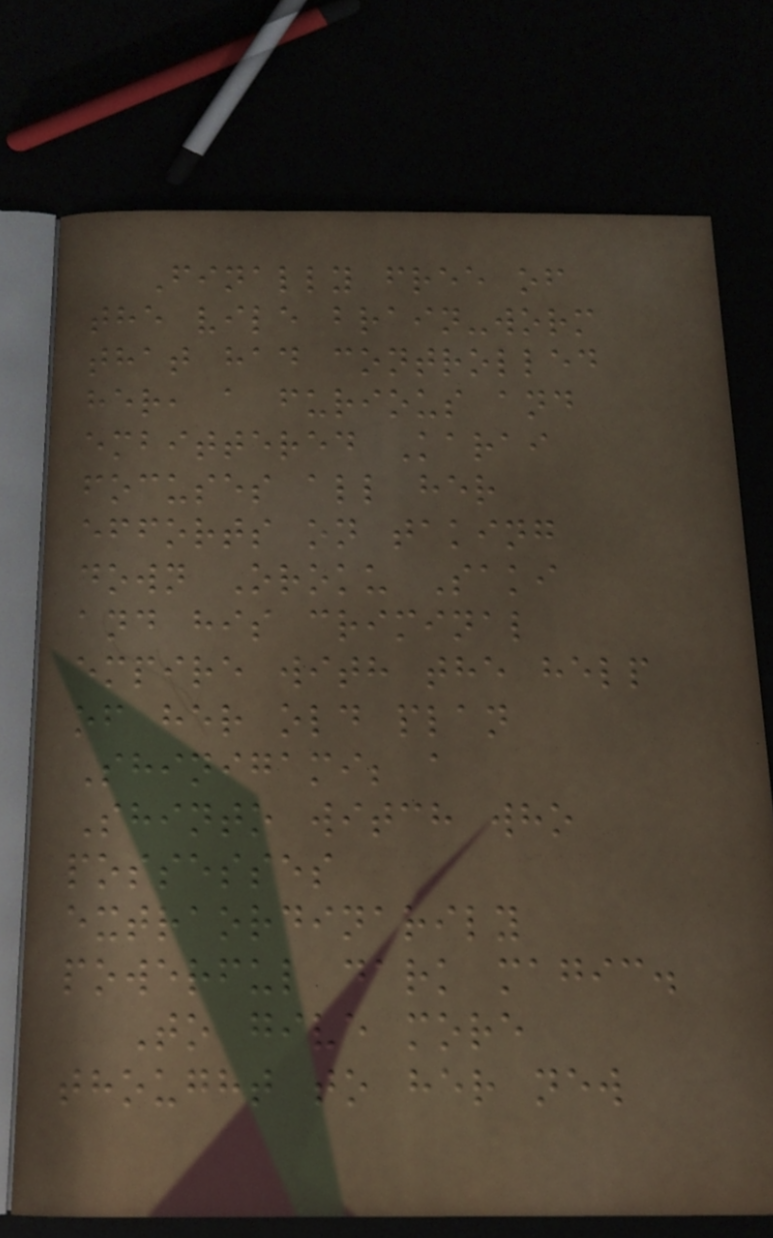Finally free of
the vile brain-worm
that had controlled
her, a furious and
embittered Karai
focuses all her
efforts on taking
down Oroku Saki
and his criminal
empire with the help
of her old plan
Shinigami; a
Shinto witch who
possesses
extraordinarily
powerful dark magic.
To give more
thought to her new
